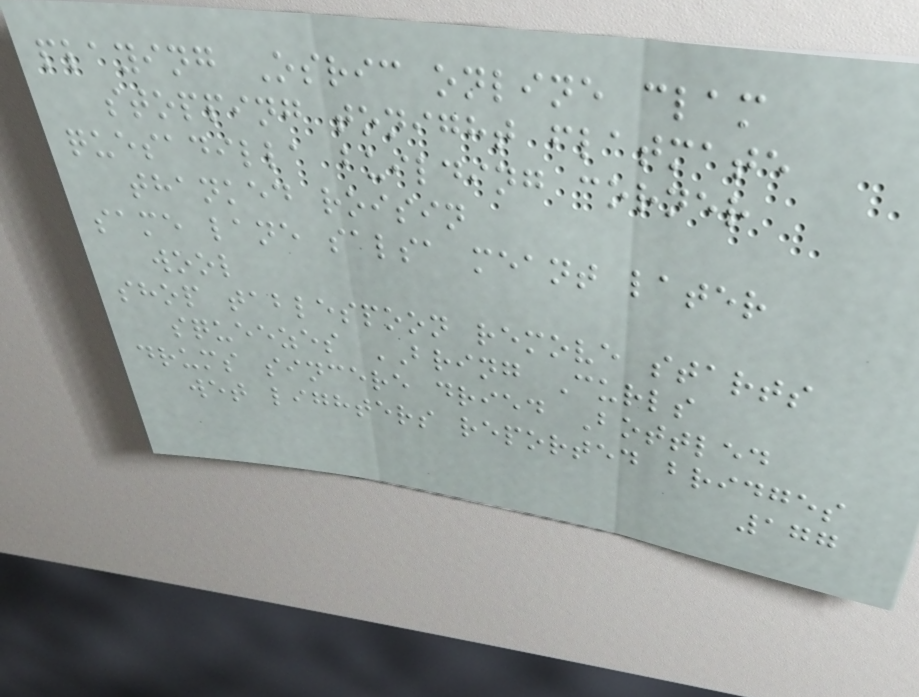playing Osric online clam
stopping tonight flatmate
quesadilla building corner
thanked roisin
same lane salsa meant later
wool
shop tablespoon remove starts
squeezes BRING Curls
drums sincere dried Bottled
wet lighters reported bridges
177
